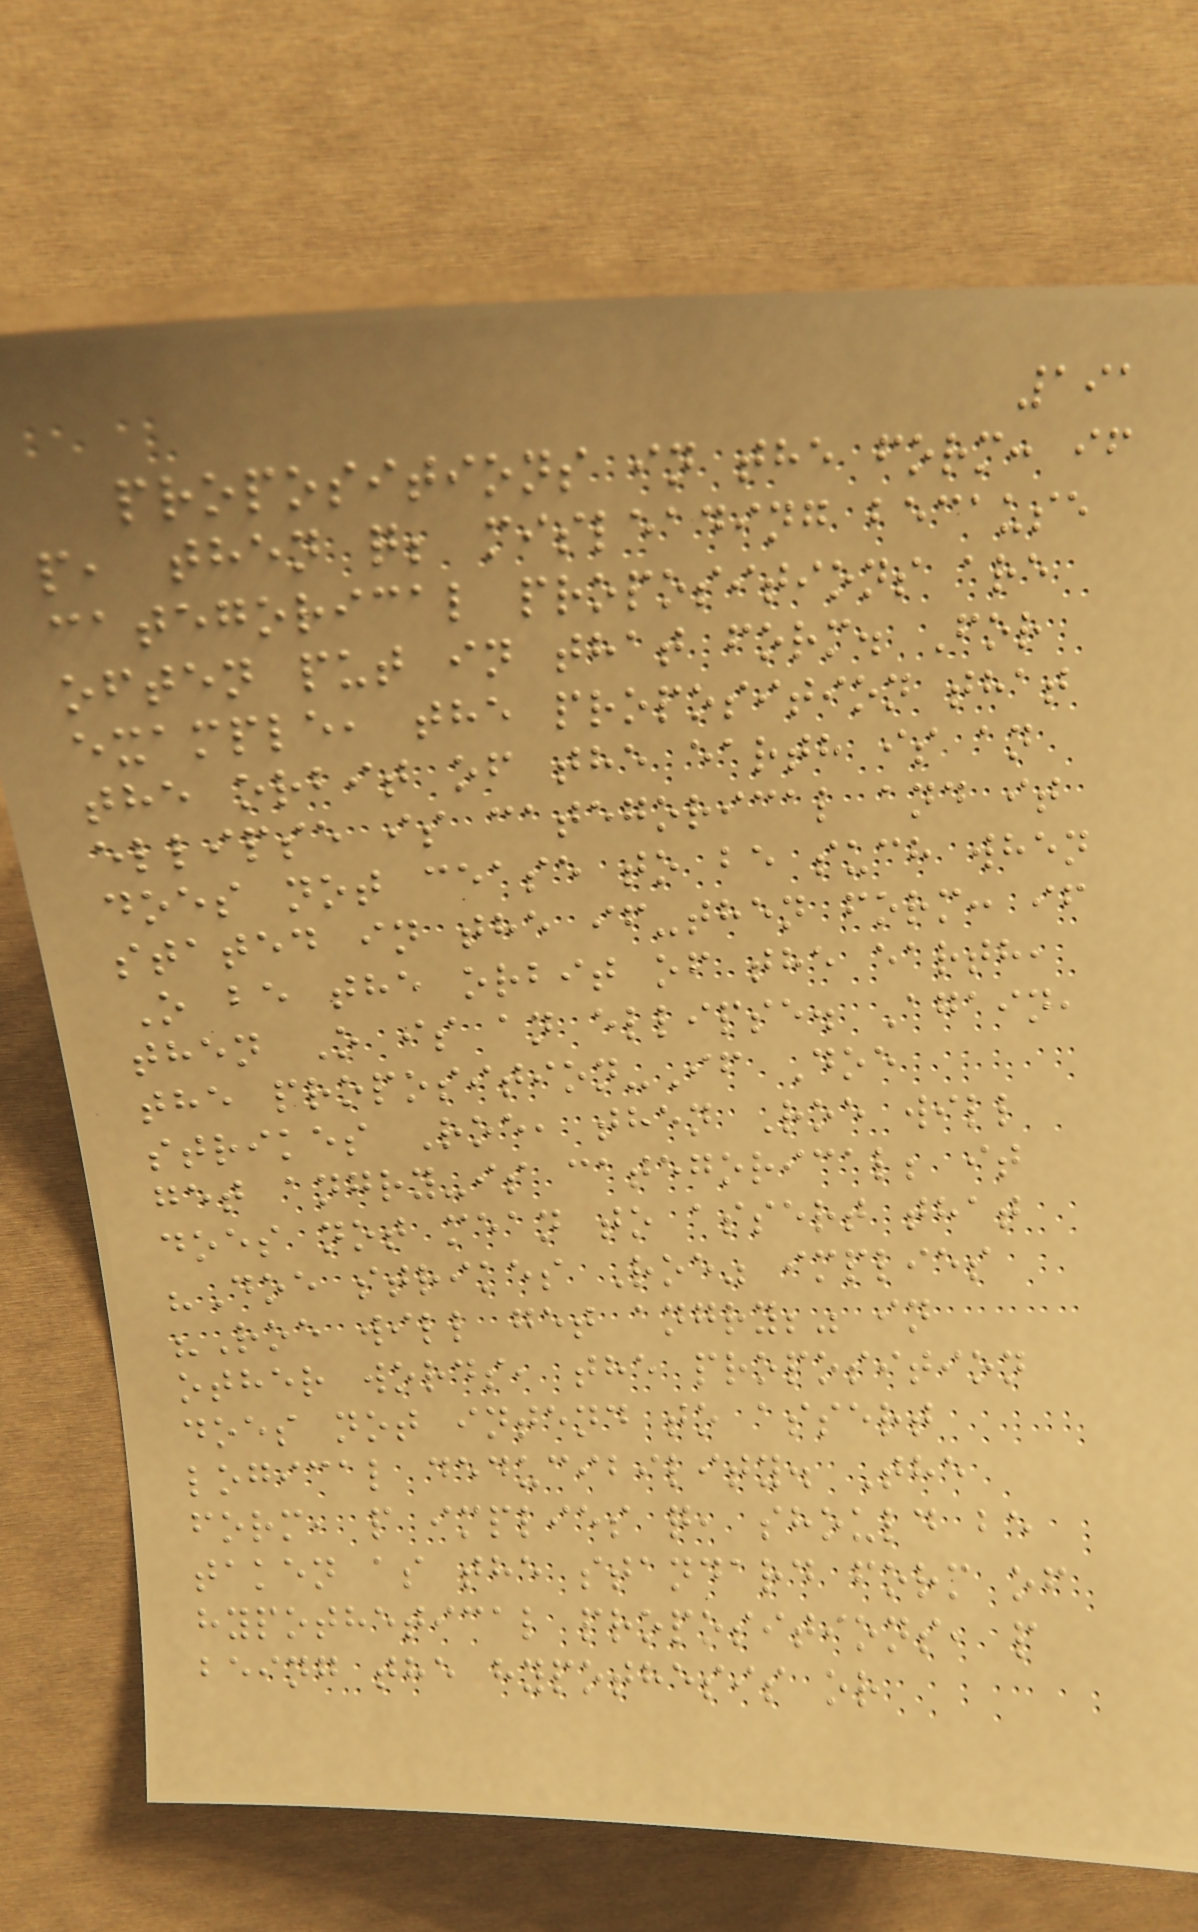191
propositions in the form: if
p, then q; misleading because
categorical propositions are
often put in that form. For
example, the proposition that
the orbit of the earth is an
ellipse is categorical and it
does not cease to be such when
stated in the if-then form: if
O be the orbit of the earth,
then O is an ellipse. Again,
the proposition-If Doe
strikes Roe, then Roe will
get angry-is categorical; it
does not mean to assert that
"Doe strikes Roe" implies
"Roe will get angry;" in
other words, the proposition
does not intend to assert
logical deducibility. The
form, p implies q, should be
taken as the standard form of
hypothetical propositions, p
being the hypothesis or
